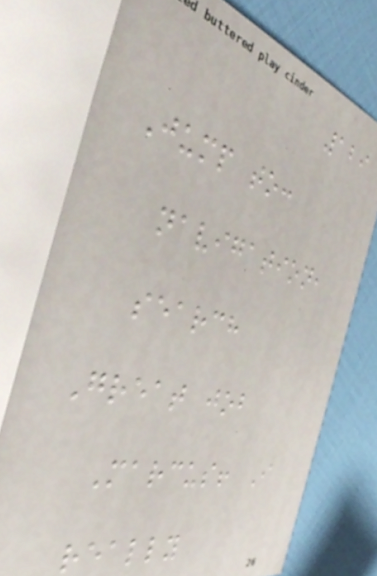129
Jump to:
navigation,
search
Great job
Marcus! I
really
